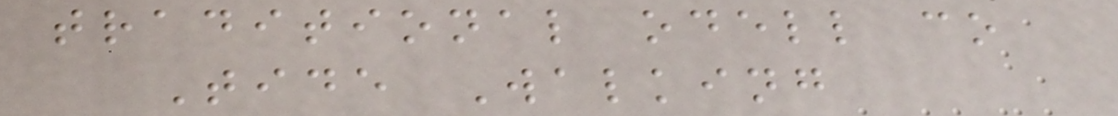traditional odell co
Tide Walking
